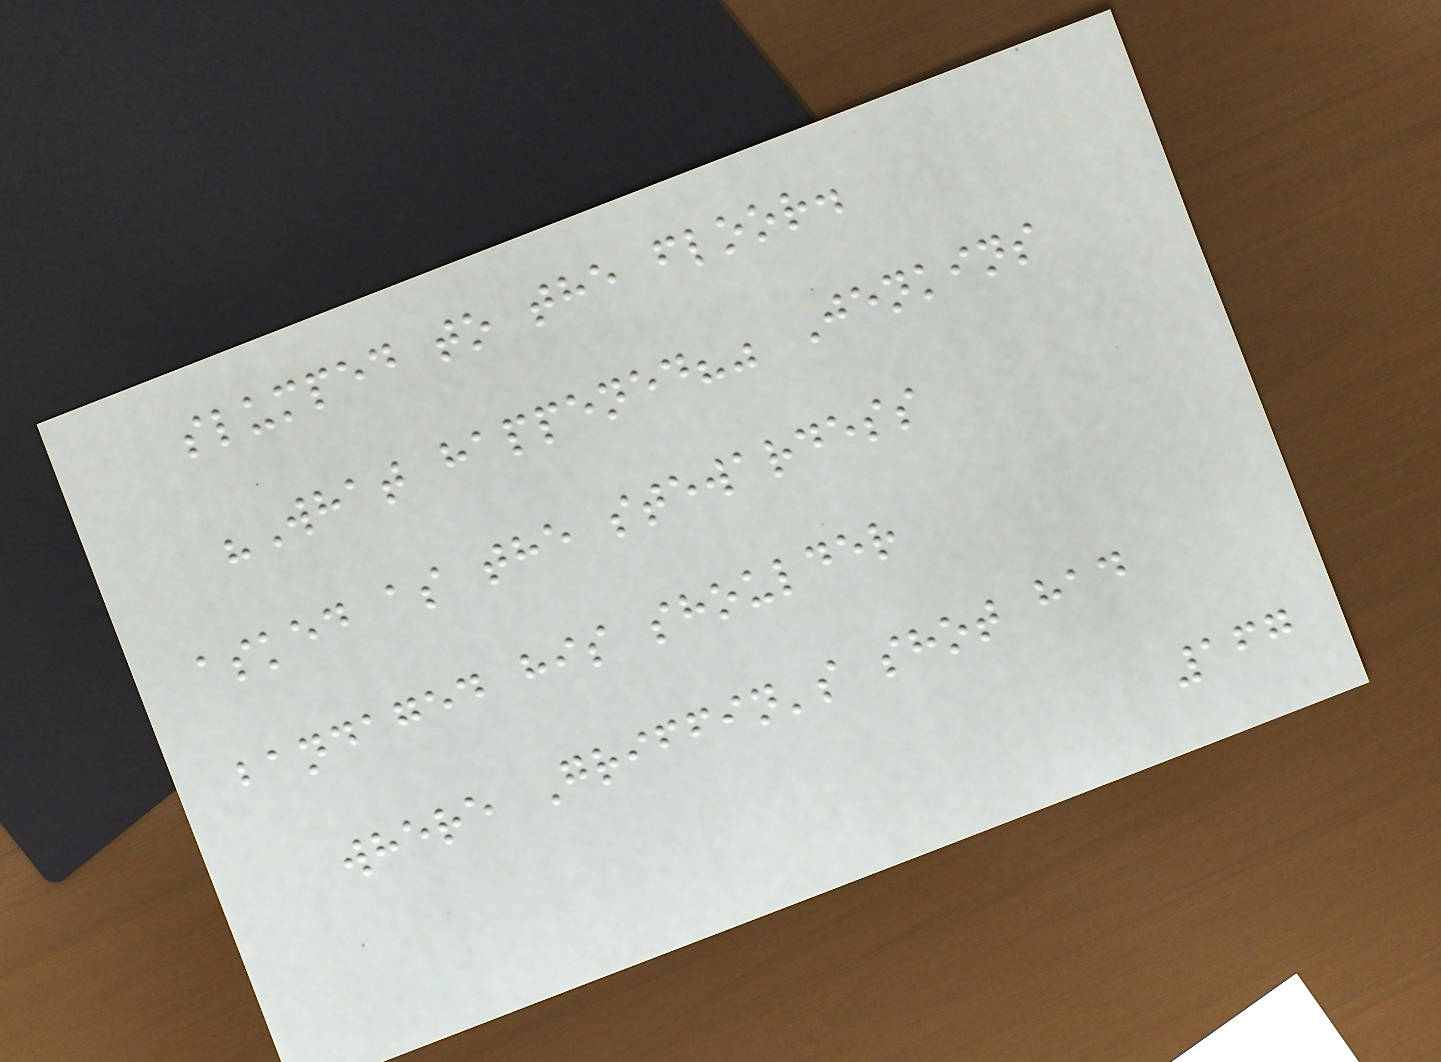slumped to the floor.
"What happened?" Jenkins
asked as the stewardess
bandaged his shoulder
where Griffin's shot had
167
